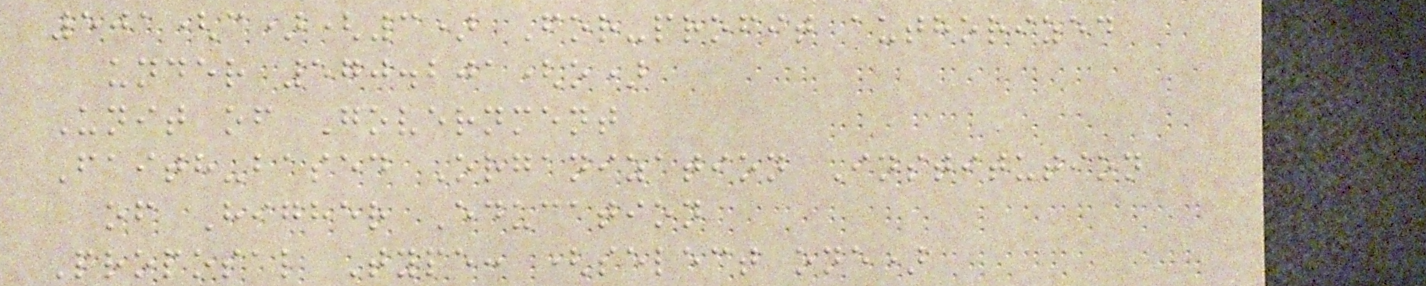501(c)(3) For-profit authorized
under 570.201(o)
Unit of Government
Faith-based Organization Institution
of Higher Education
Proposal Type: (select one)
